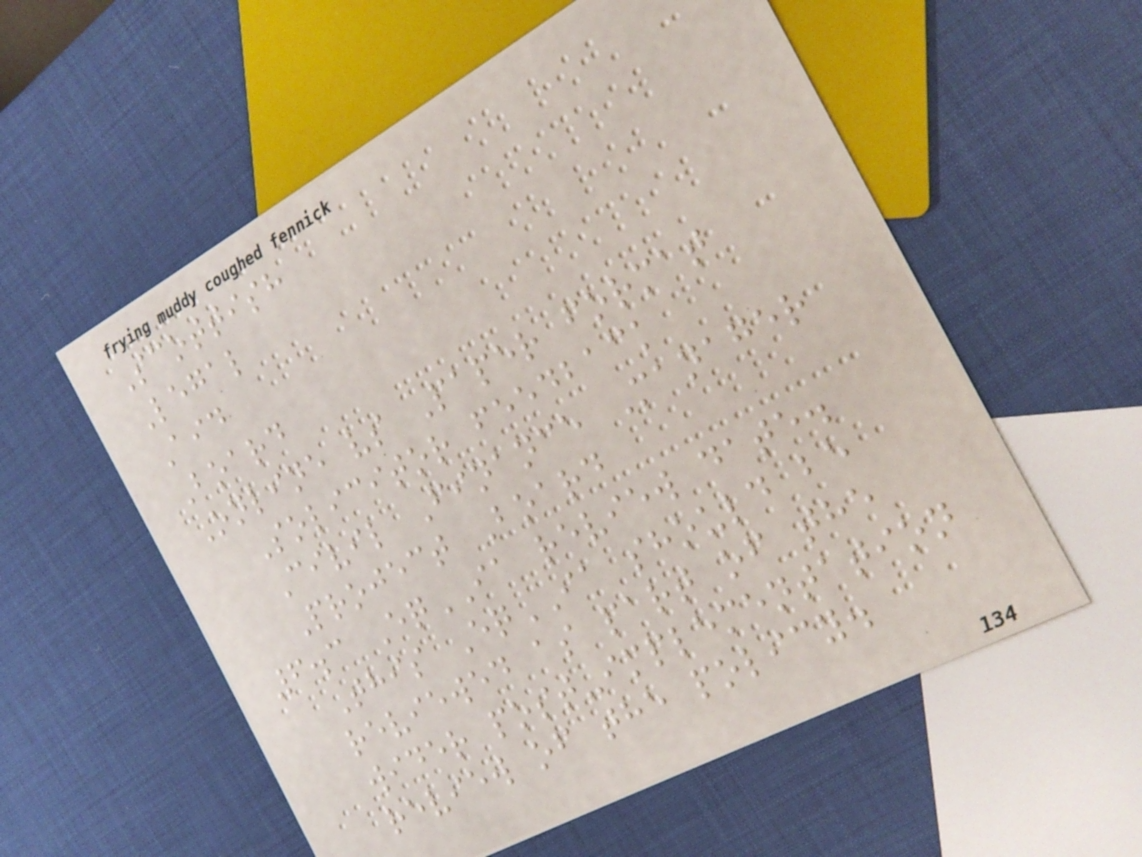Scottish
Legal
Aid
Board
Online vs Paper format
Solicitor feedback
Civil Finance Manager
Project Board
6.3 EqIA review date.
This EqIA should be
reviewed as part of the
wider post-implementation
review of the policy.
